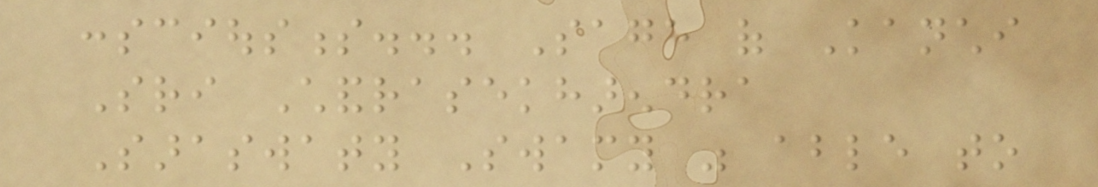consciousness... Sage of Kanchi
Sri Chandrasekharendra
Saraswaty Swamy was able to
